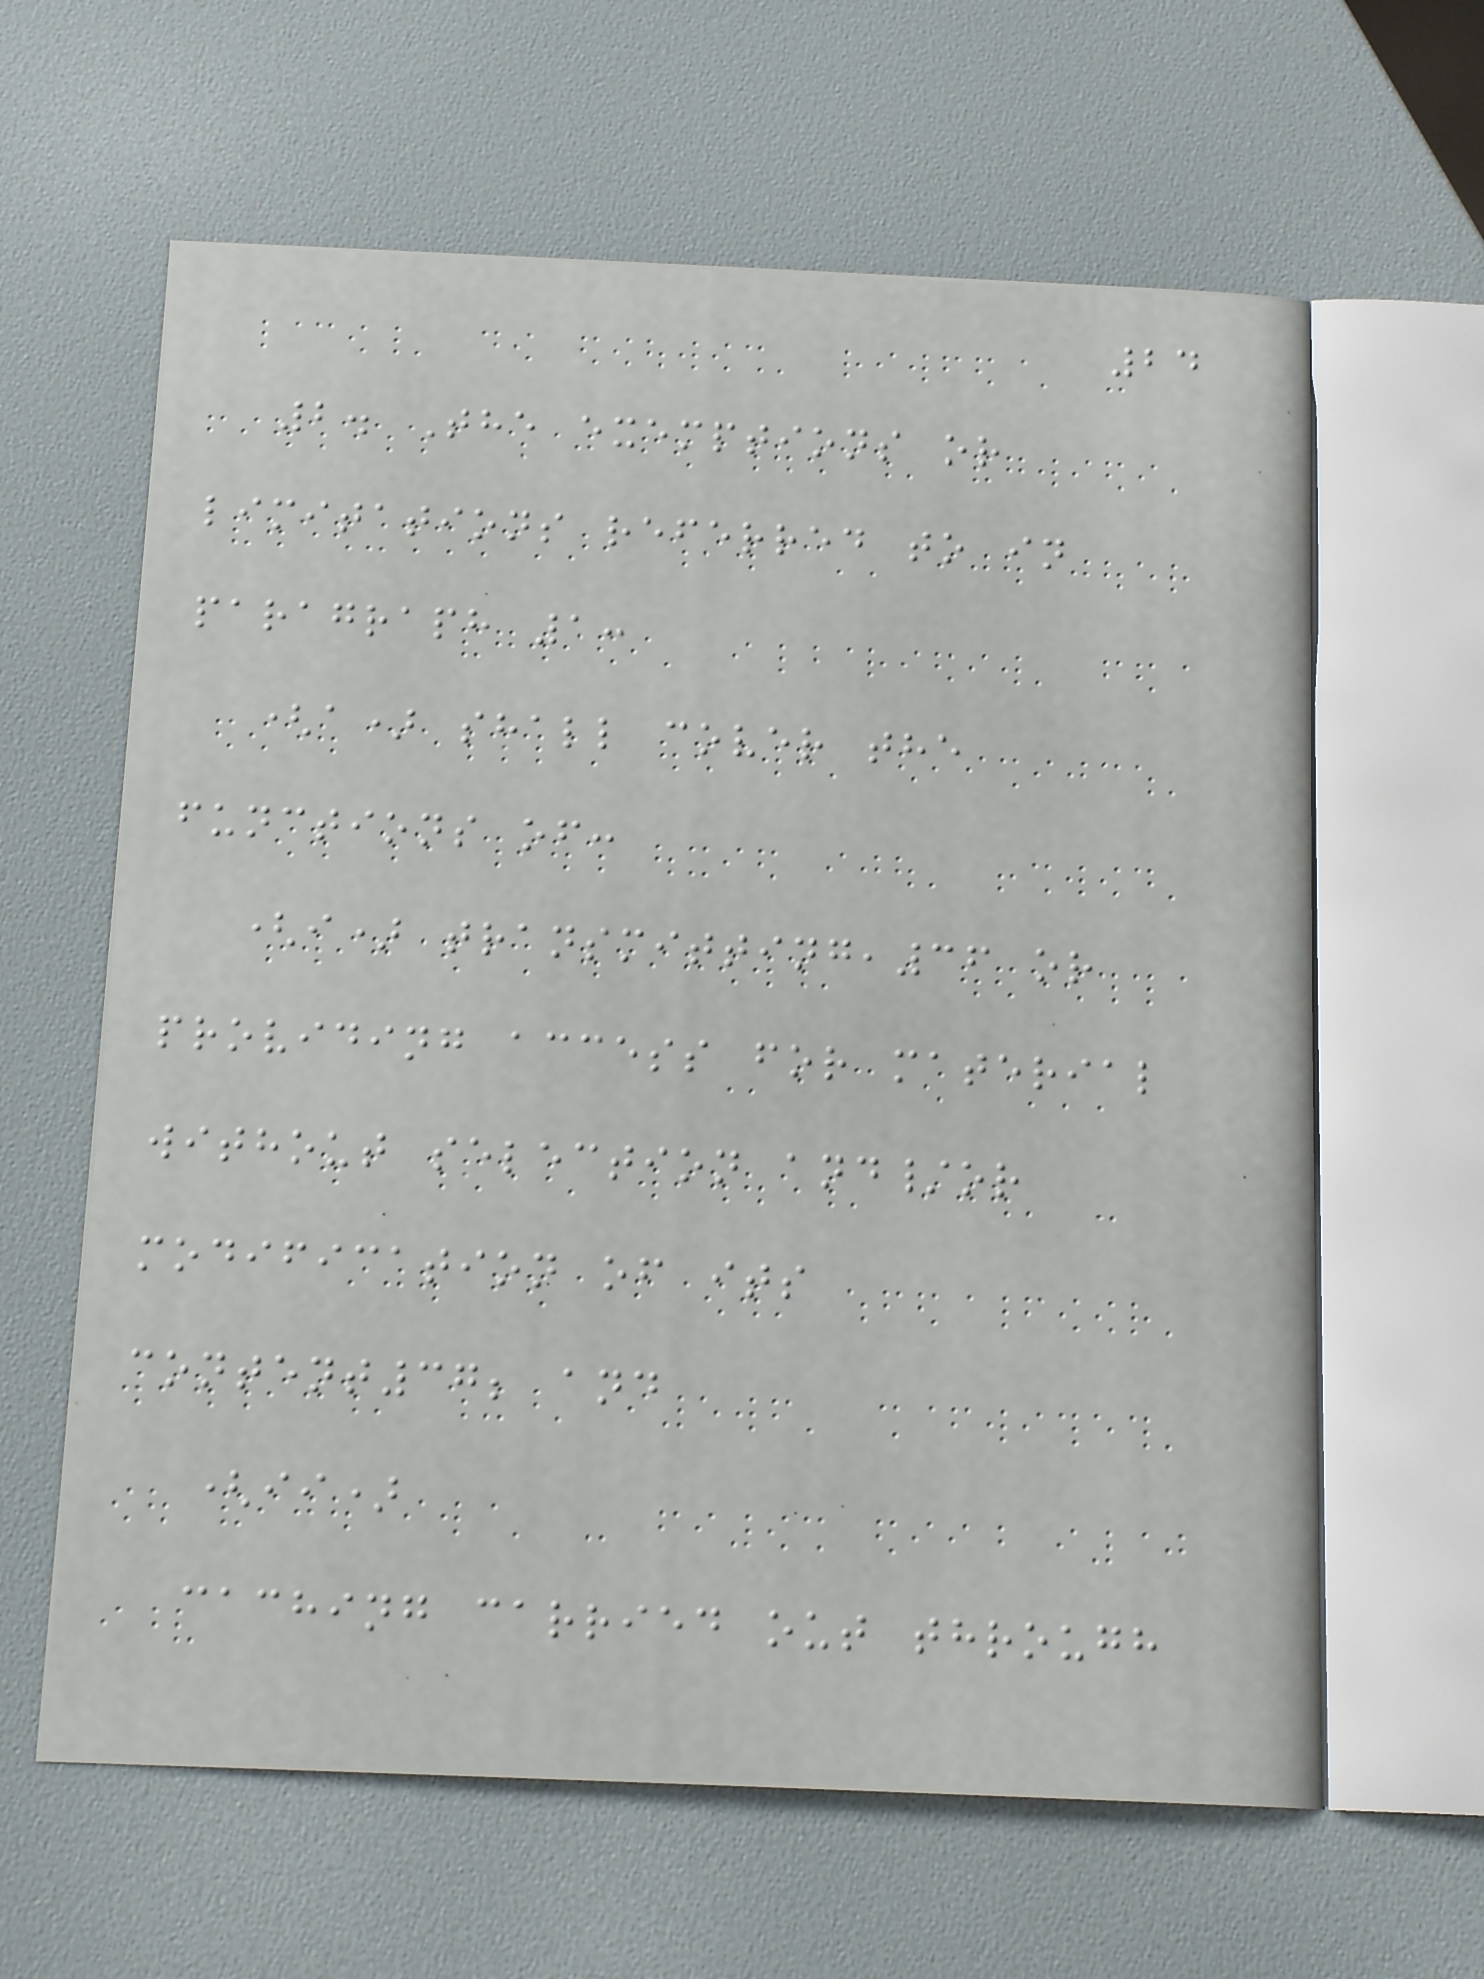24
2. The exemptions or
limitations referred to in
paragraph 1:
(a) shall cover the
functions of:
(i) transmitting,36 or
providing access for material
without selection and/or
modification of its
content37; and
(ii)
caching carried out through
